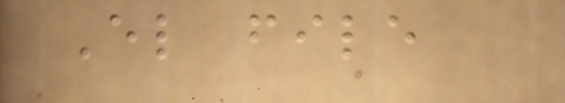El file
